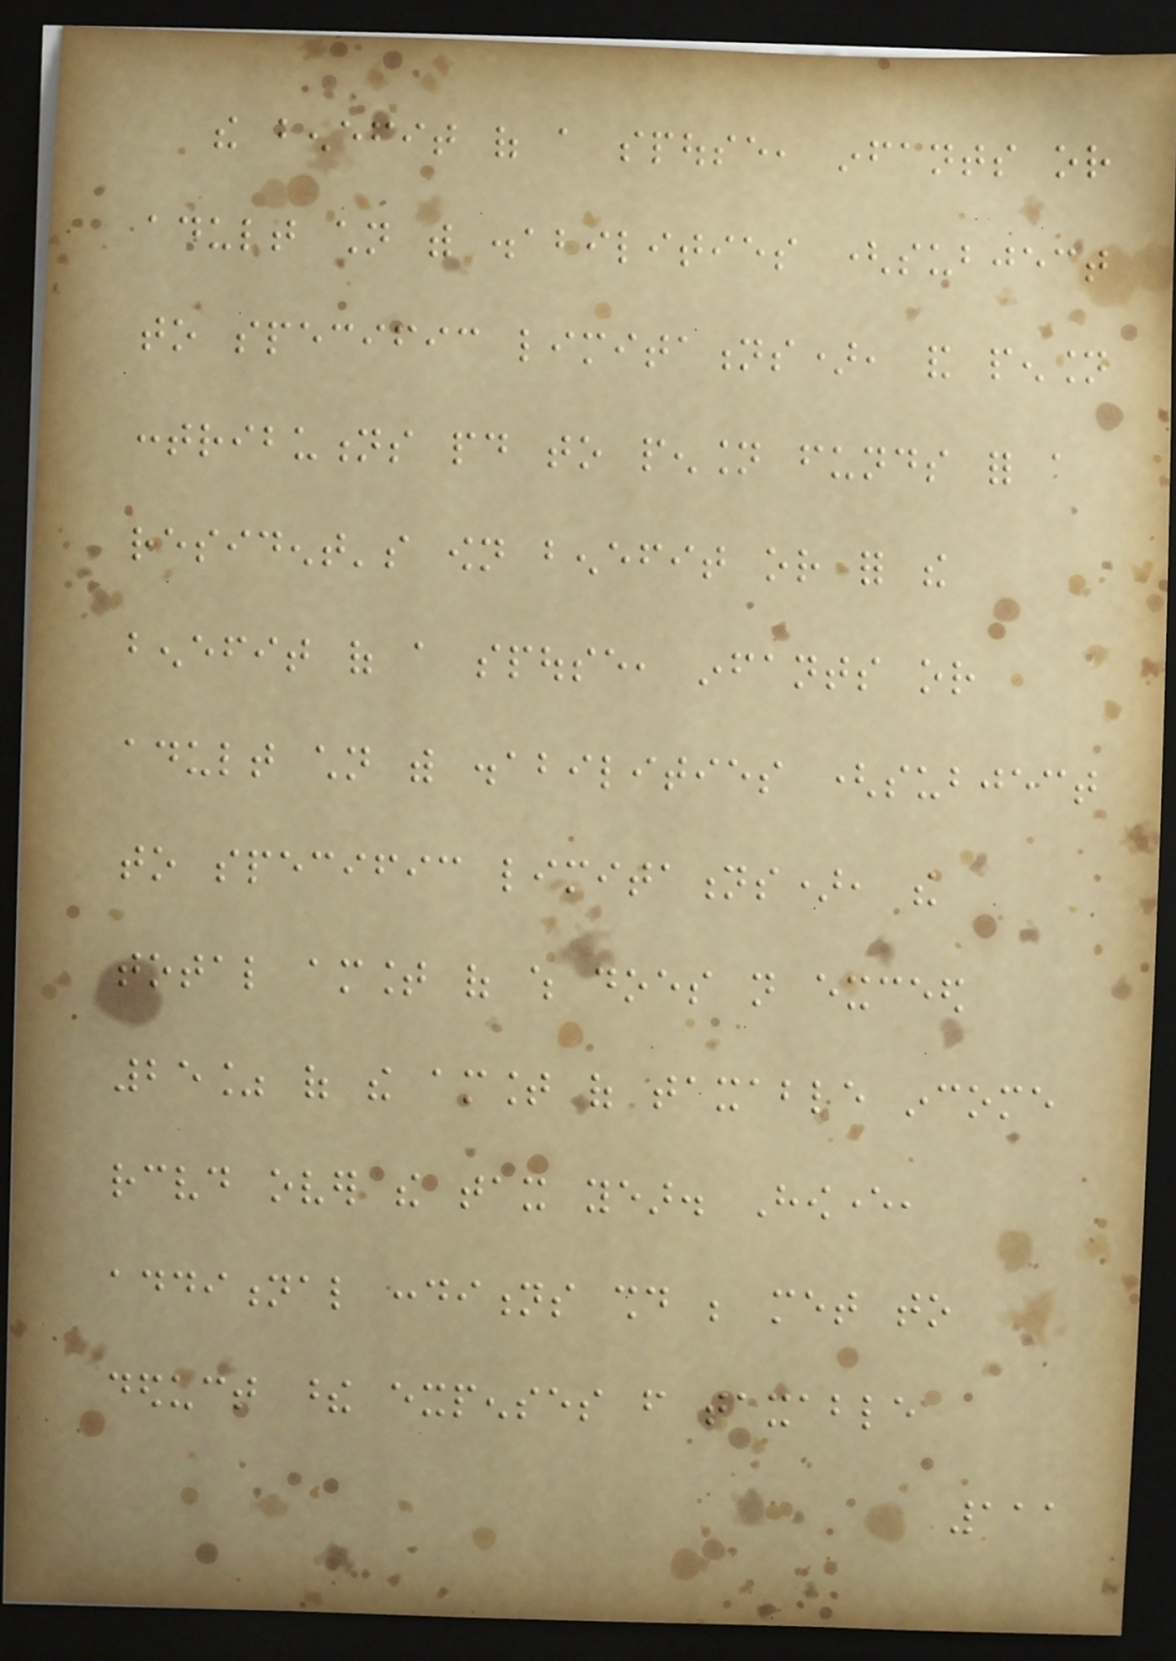the benefit of a spouse, infants or
adult children with disabilities (subject
to specific limitations), and pension
contributions paid to pension funds for a
resident's own benefit or for the
benefit of a spouse, infants or
adult children with disabilities (subject
to specific limitations), the
total amount of which does not exceed
25% of the amount of taxable income
received over the tax year. However,
additional conditions should be met to
deduct these expenses from taxable
111
